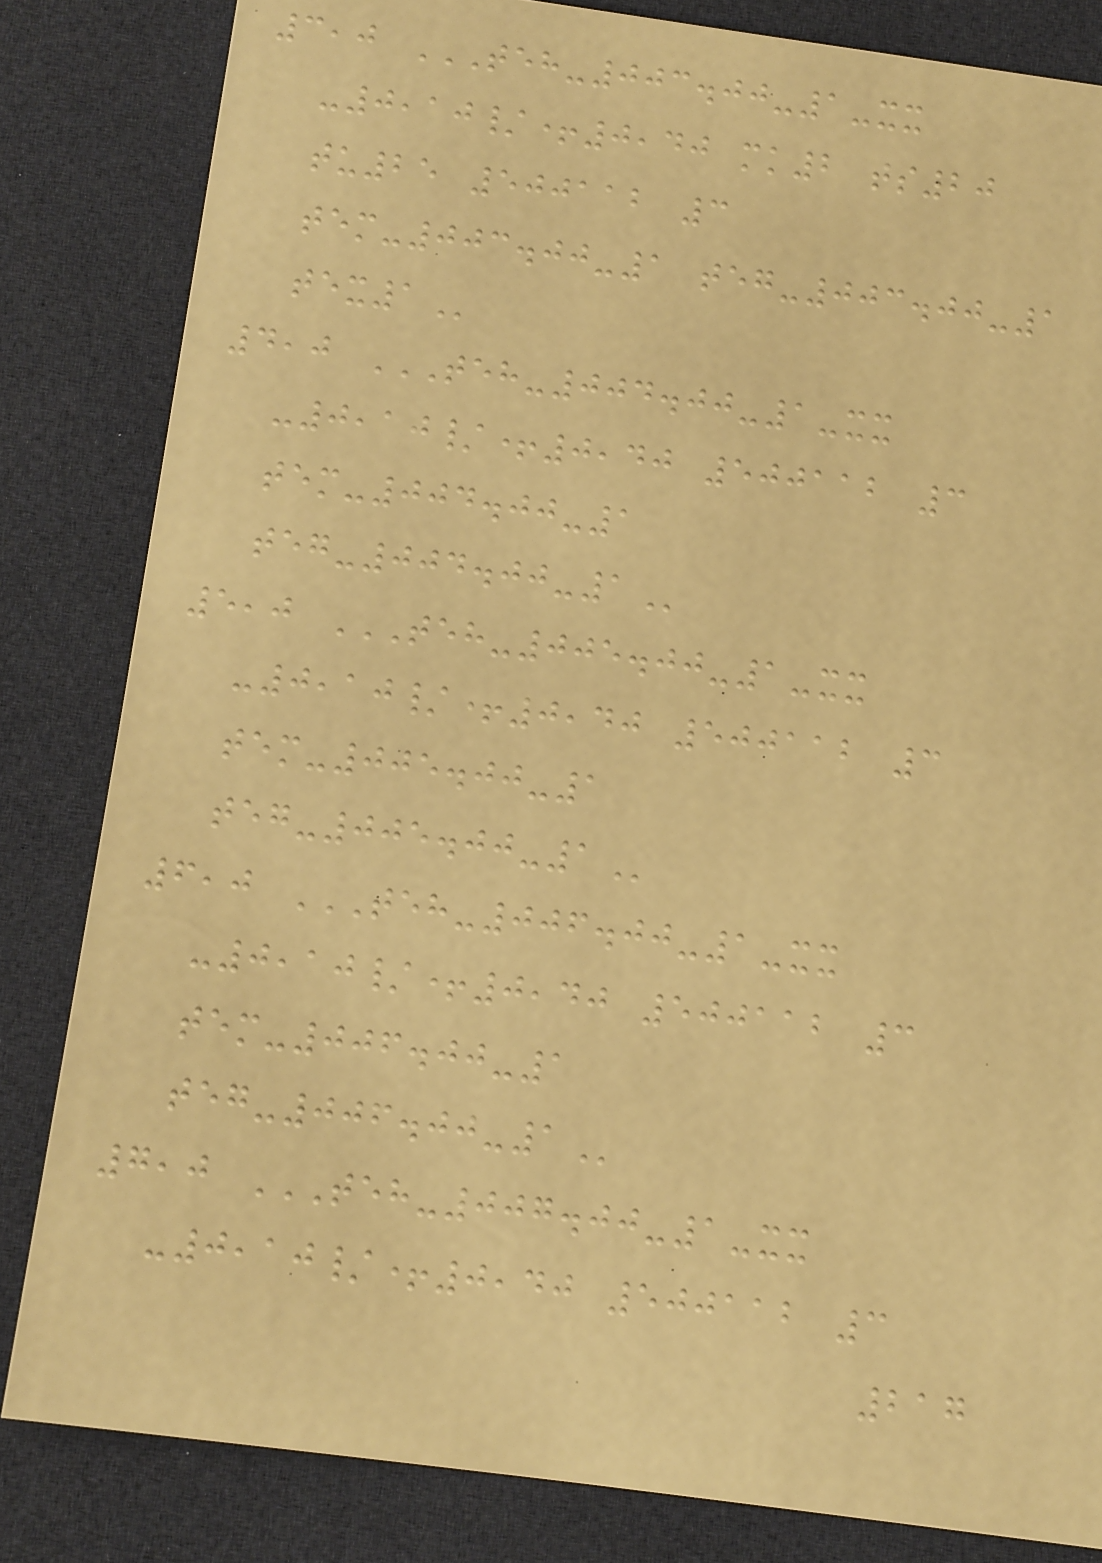3,0 TEH-003.00-1-XX
-0,10/+0,40 MK2 TS20
TU25 500112 3
TEM-003.00-1 TEG-003.00-1
TEX1
4,0 TEH-004.00-1-XX
-0,10/+0,40 500112 3
TEM-004.00-1
TEG-004.00-1
5,0 TEH-005.00-1-XX
-0,10/+0,40 500112 3
TEM-005.00-1
TEG-005.00-1
6,0 TEH-006.00-1-XX
-0,10/+0,40 500112 3
TEM-006.00-1
TEG-006.00-1
7,0 TEH-007.00-1-XX
-0,10/+0,40 500112 3
217
